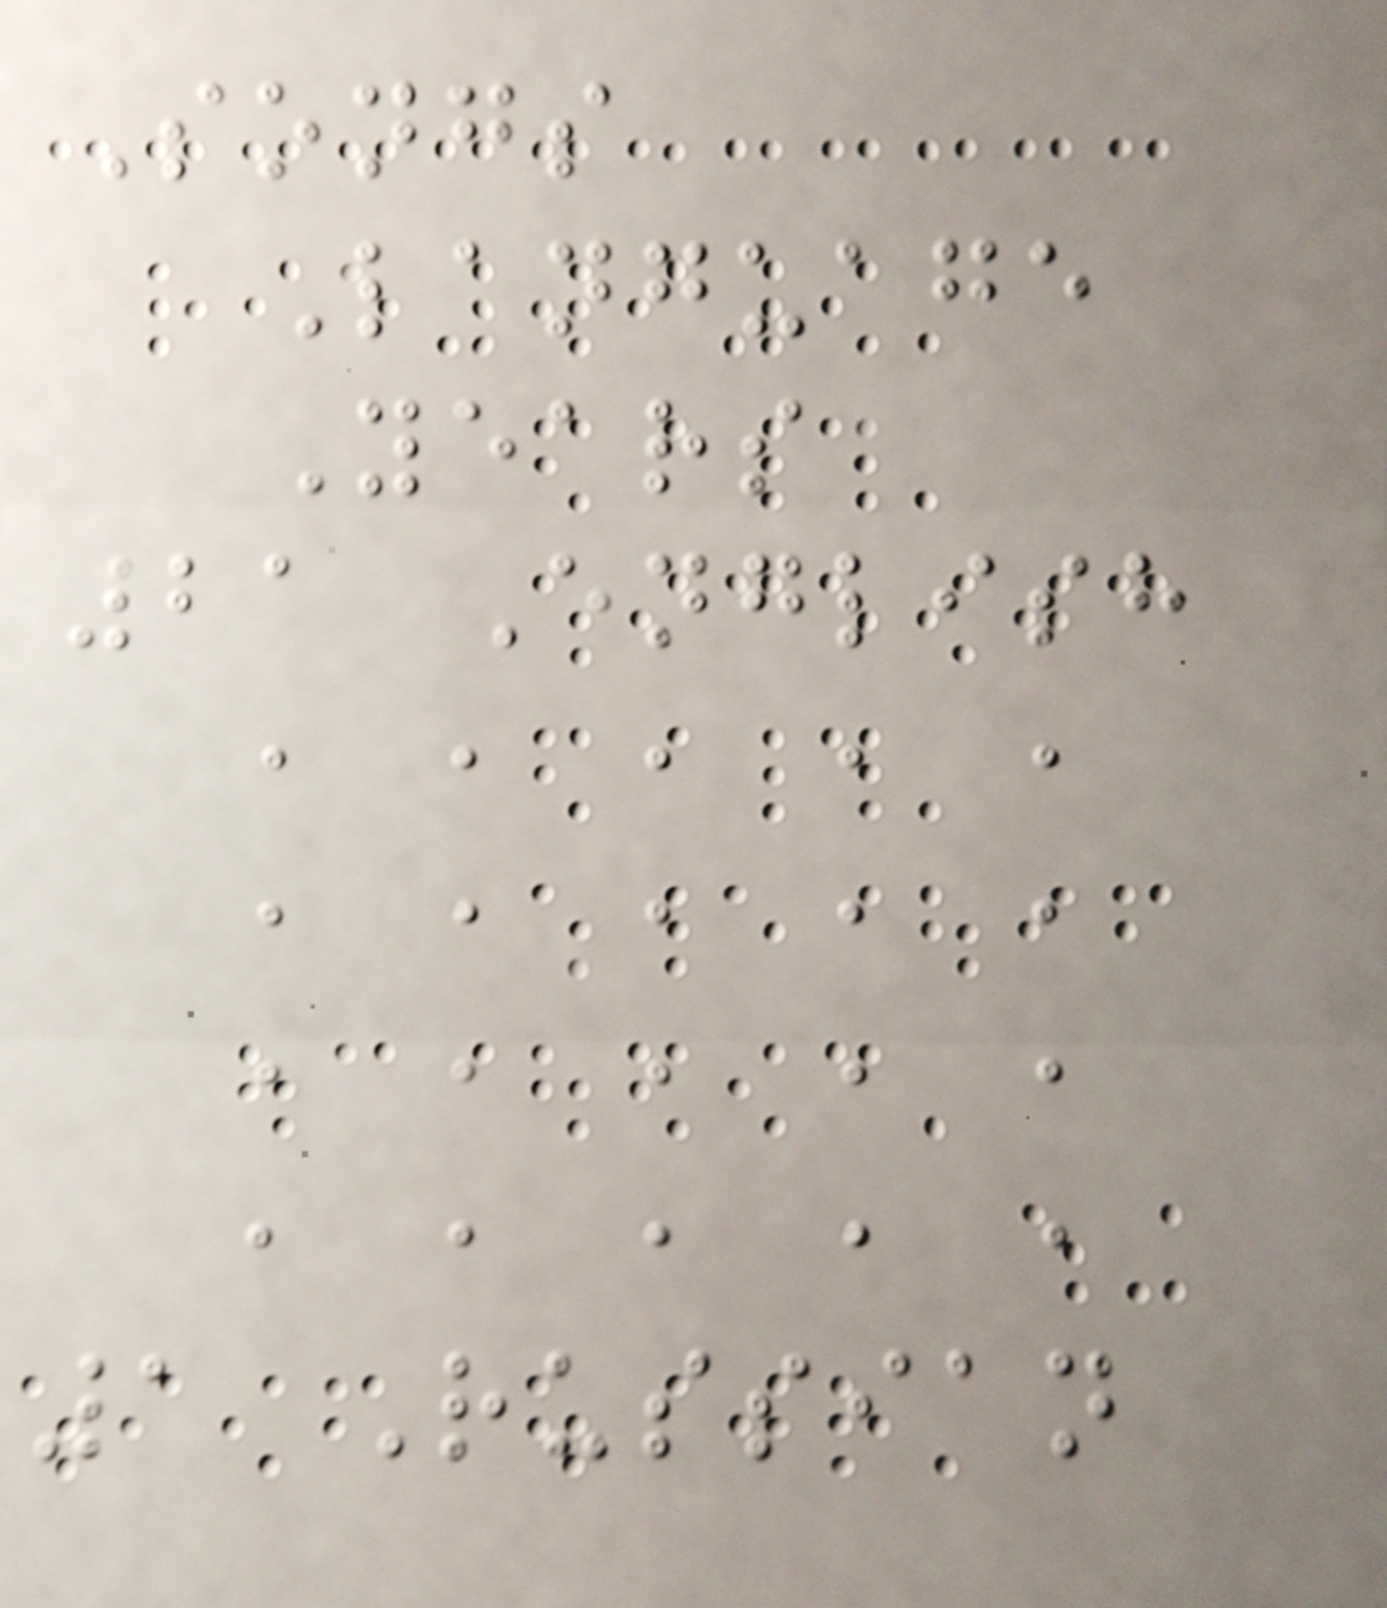Songs
Language
Years
21 English
, , , , ,
, , , , ,
, , , , ,
, , , , ,
1 Russian
